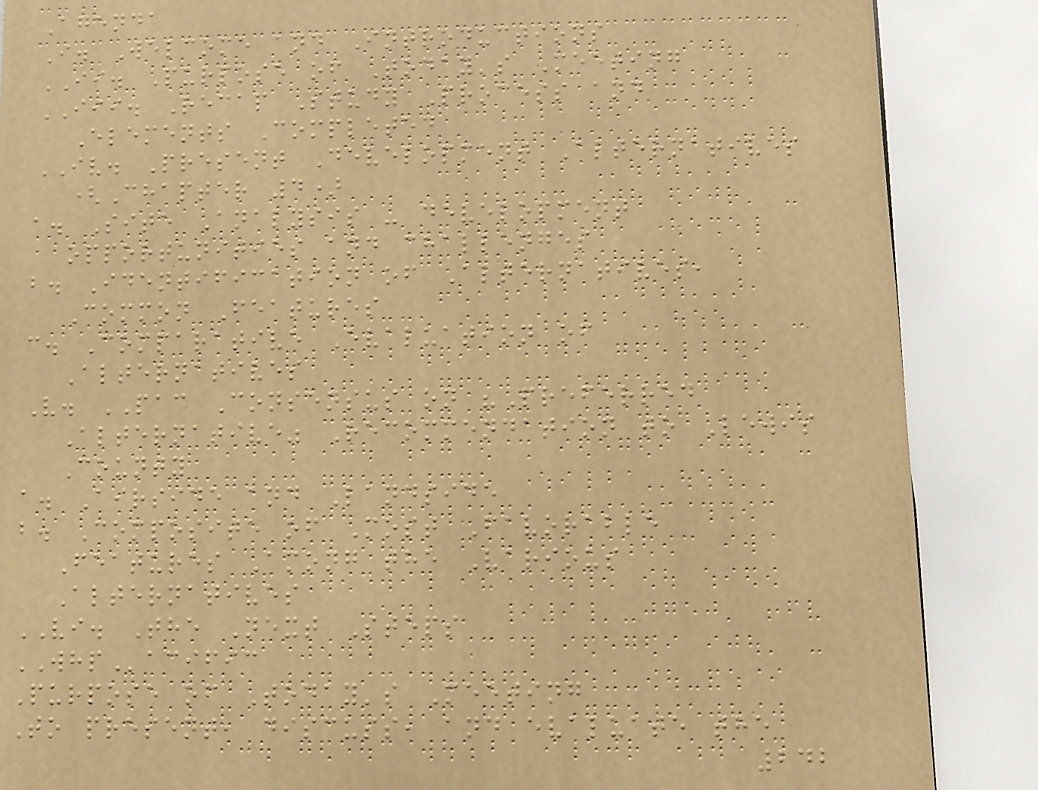Agenda
I. Welcome and Introductions
II. Purpose of Today's Meeting
III. Recap Study Process and
Elements Completed
IV. Present Development Alternatives
(Chapter 4)
a. Site Analysis - development
opportunities and challenges
b. Identification of Alternatives,
Common Features
c. Comparative Evaluation of
Alternatives
V. PAC Consensus on "Preferred
Alternative" Recommendation to Lewis
County
a. Airside and Landside
b. Composite of Most Favorable
Features Among the Various
Alternatives
VI. The Next Steps
WHPacific
Purpose of Today's Meeting
To present, discuss, and evaluate the
242
